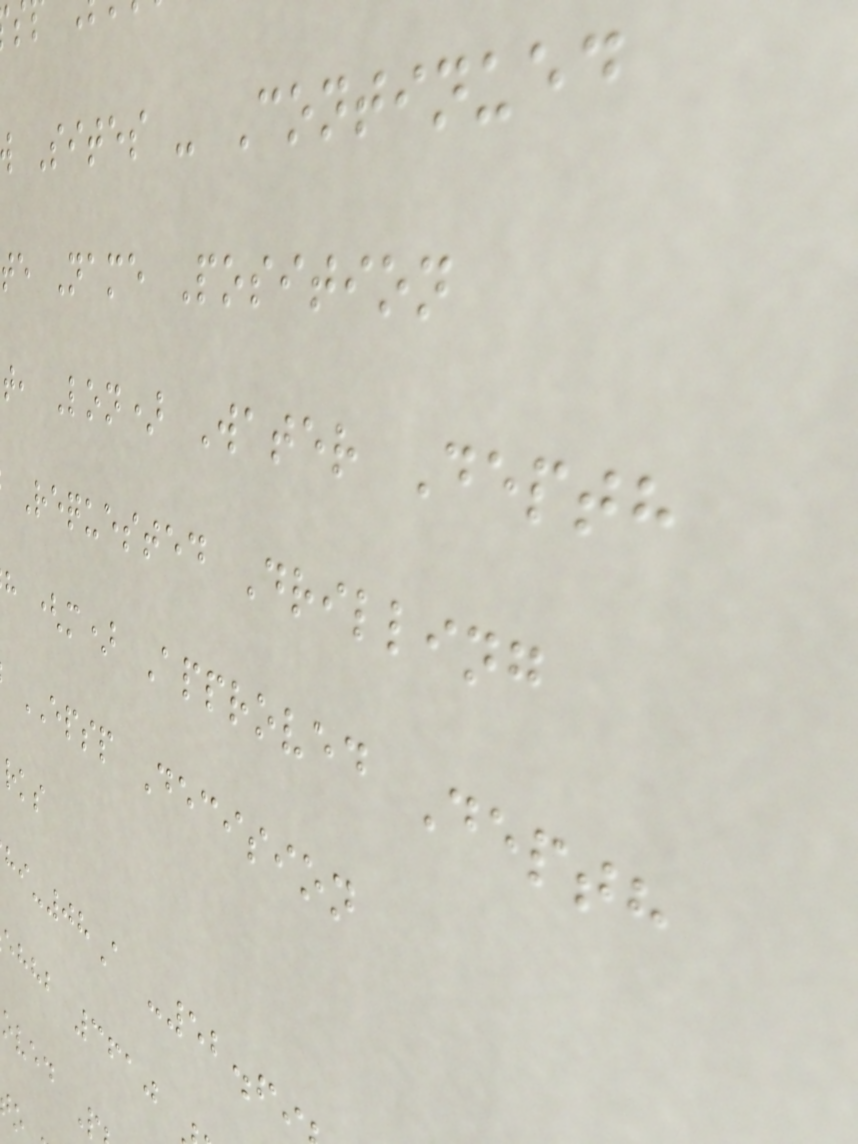Sites - Continued
te Name Position
t, Lon) Water Depth
Requested Drilling
h (m) Approved Depth
EPSP Decision
-08A -52.6
ehhb 3610
